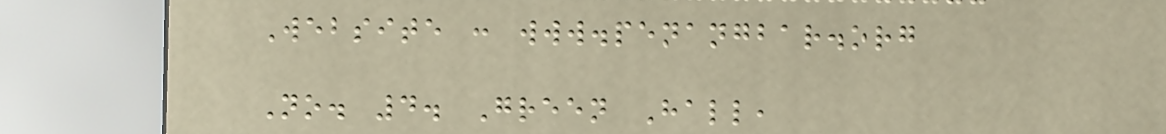Website : www.penangbar.org
No. 4. Green Hall,
